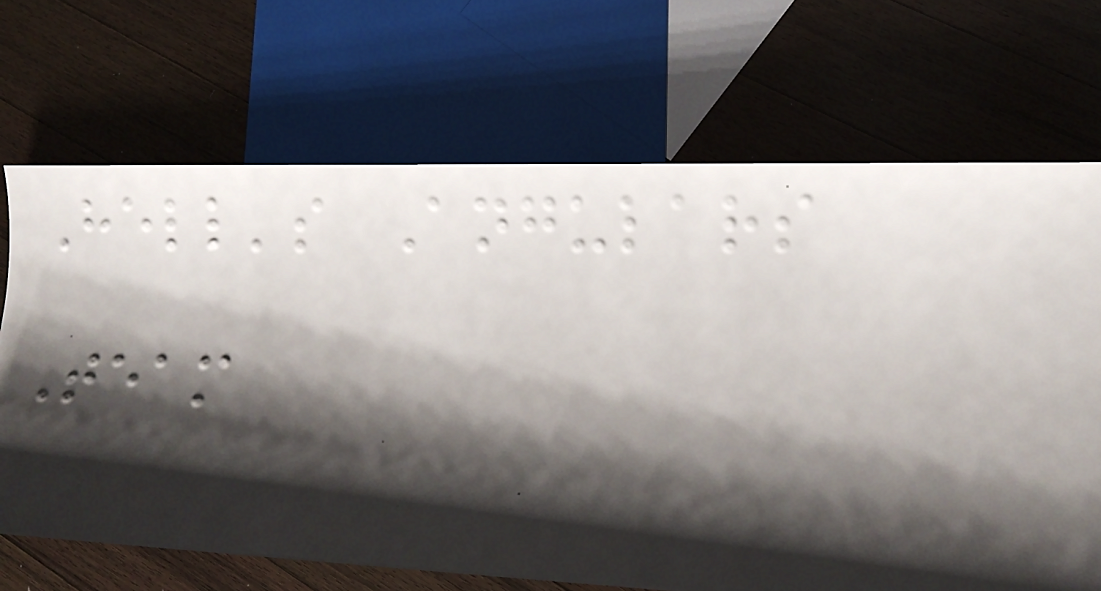Hell's Angulars
Team
